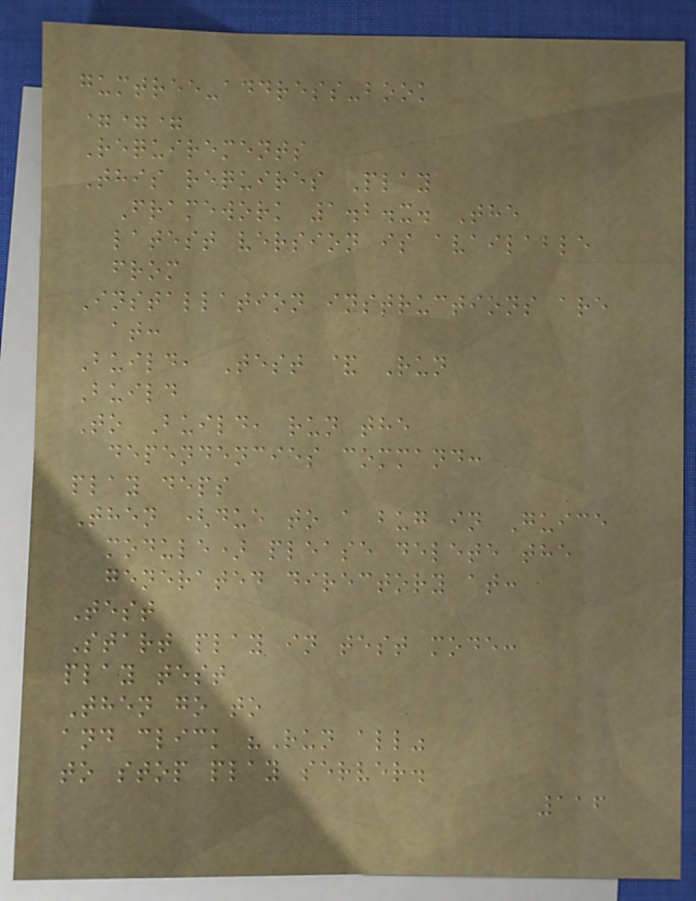gumtree-address-book
===
Requirements
This requires Play
Framework 1.2.x. The
latest version is available
from
Installation instructions are
at:
Build, Test & Run
Build
To Build, run the
dependencies command:
play deps
Then (due to a bug in Guice
module) please delete the
generated directory at:
Test
Start play in test mode:
play test
Then go to
and click "Run all"
to stop play server.
116
